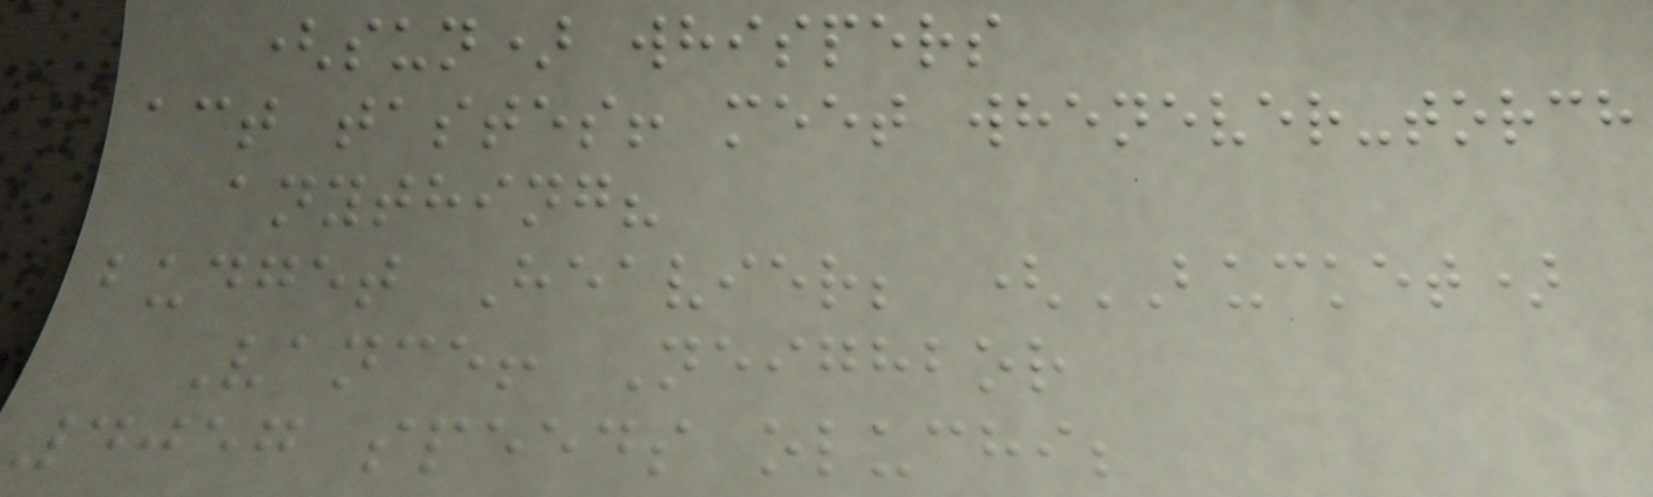(sun) whispers
act tastes! meet whenever-torch
anything?
budget Heavier; (BUCKET)
Vance! Neighbor
4057 speeds oluchi;
